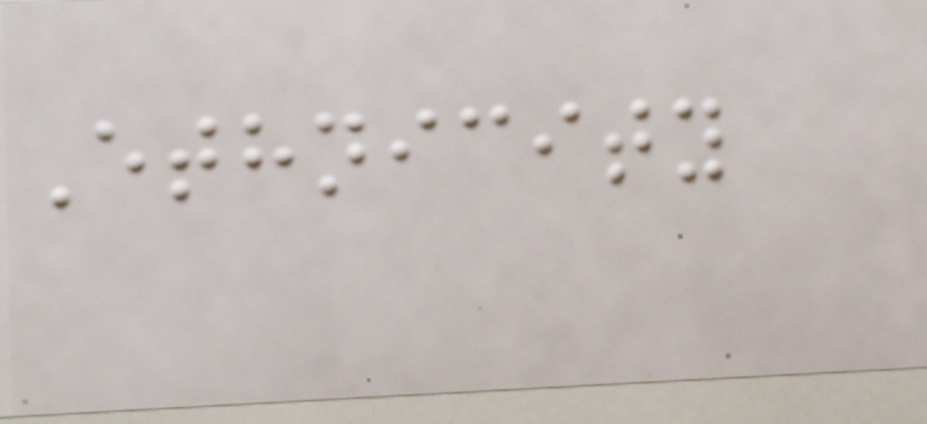Ethnicity
